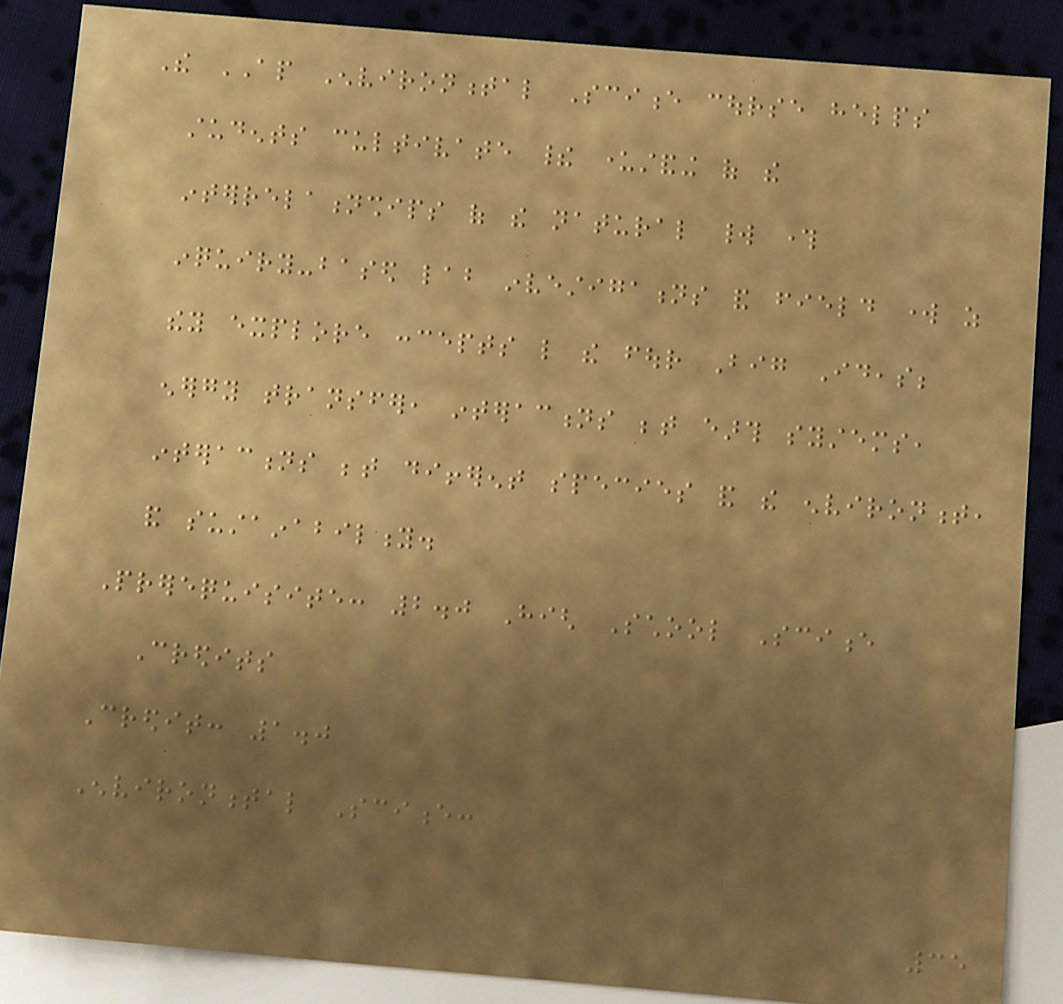The AP Environmental Science course helps
students cultivate their understanding of the
interrelationships of the natural world through
inquiry-based lab investigations and field work as
they explore concepts like the four Big Ideas;
energy transfer, interactions between earth systems,
interactions between different species and the environment,
and sustainability.
Prerequisite: 2.0 High School Science
Credits
Credit: 1.0
Environmental Science:
35
